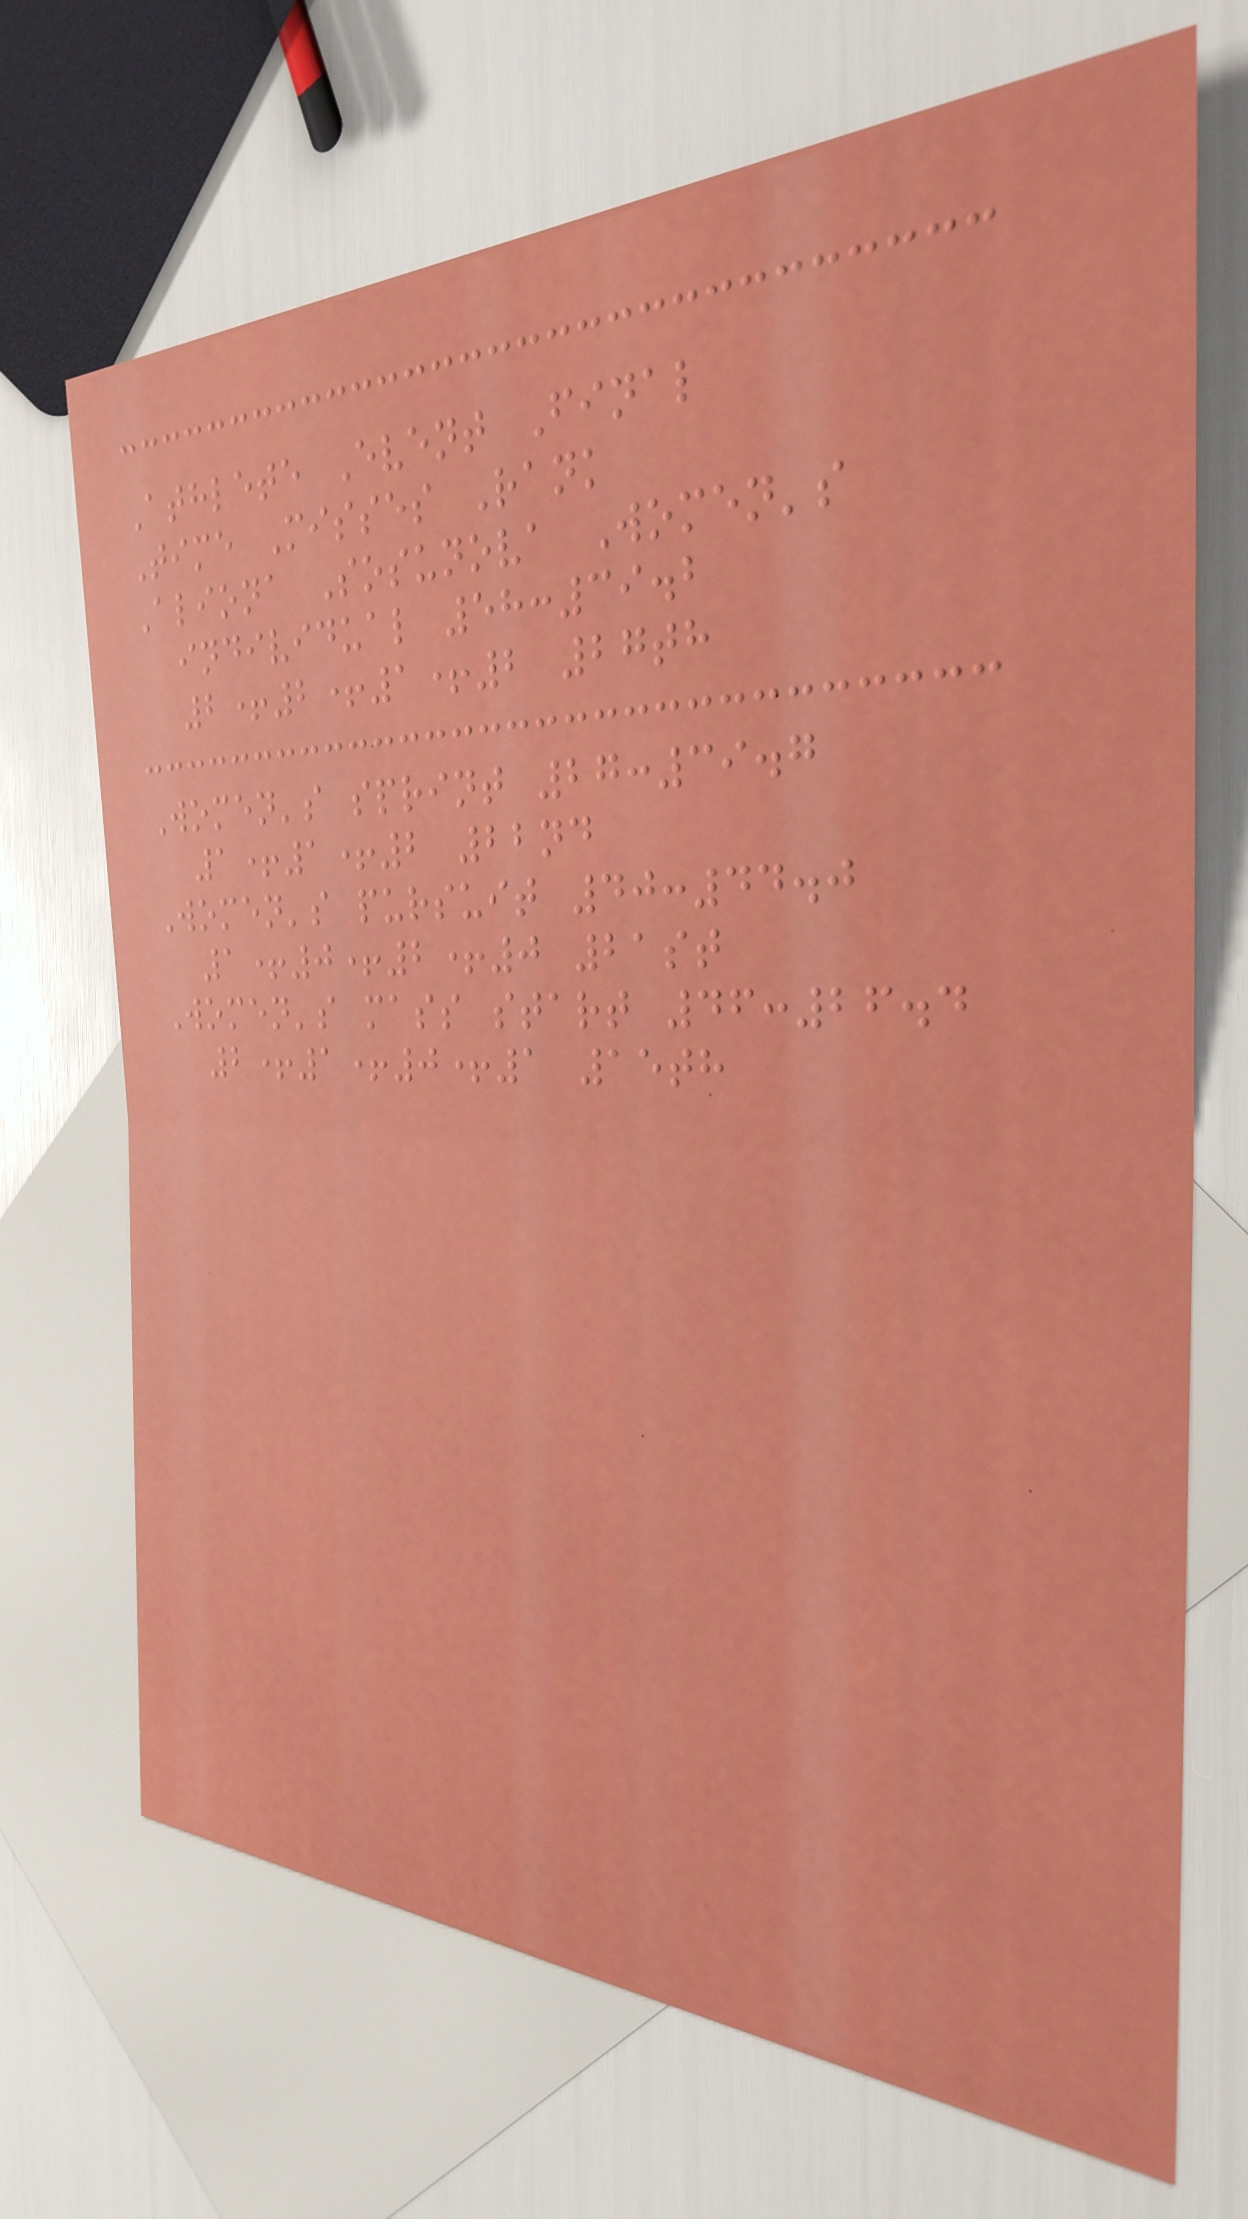Athlete Event Final
Time Misses Rank
Aliona Sosunova Women's
individual 58:39.2
2+2+1+2 27th
Women's sprint 27:39.7
1+1+2 22nd
Women's pursuit 40:44.0
1+0+2+0 21st
Women's mass start 46:26.4
2+1+0+1 15th
